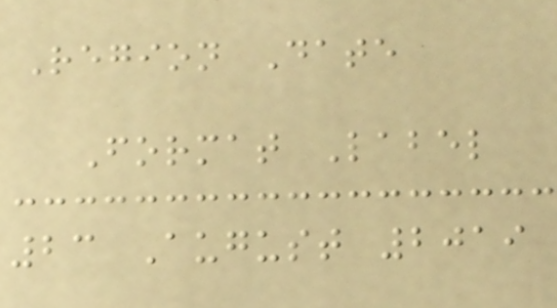Region Date
Format Label
23 August 2019
